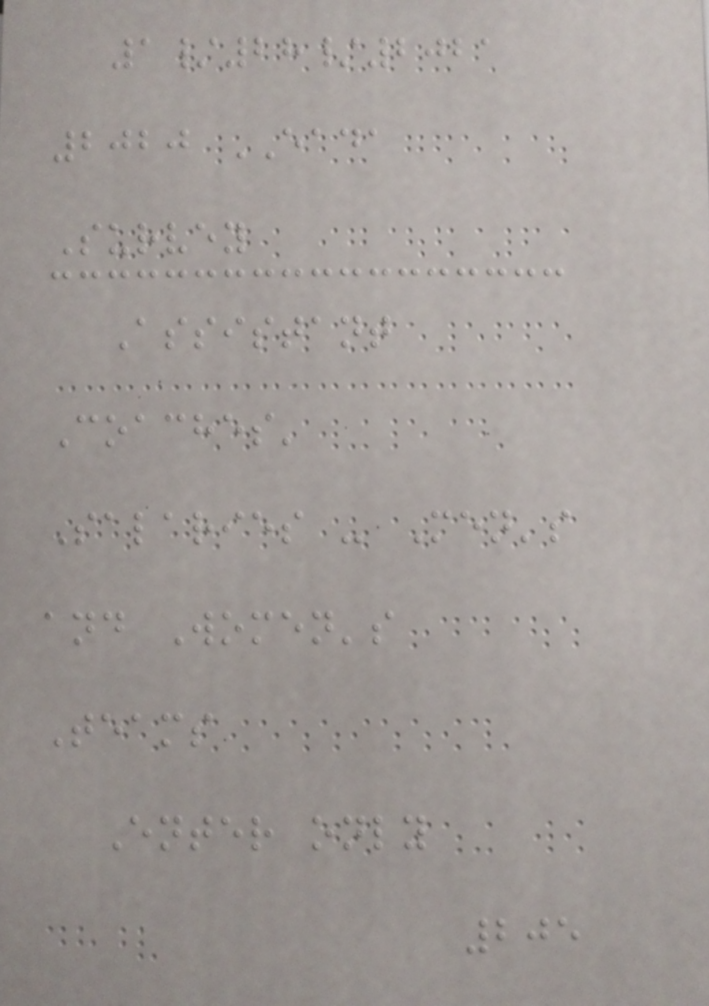1/28/2021
2020 EADA
Survey
Assistant
Coaches'
Salaries - Men's
and Women's
Teams
Enter only
205
